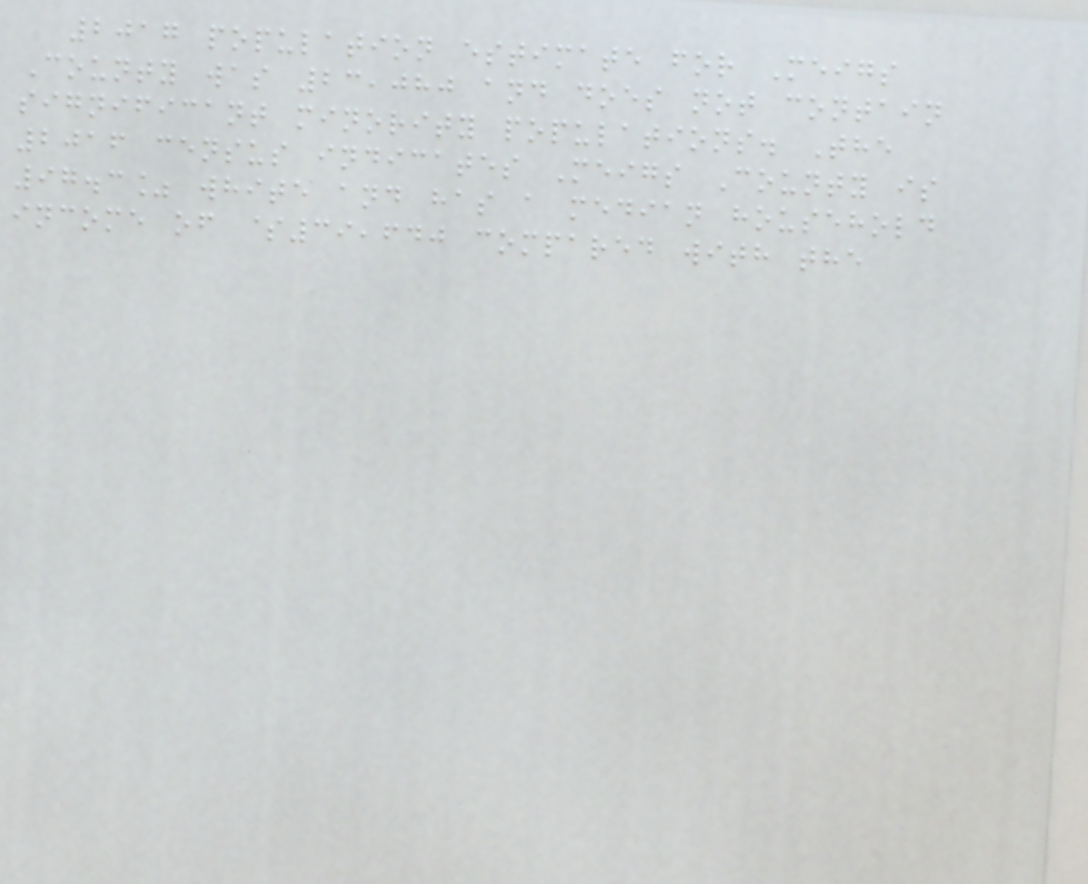2017 population estimate for Meigs
County was 23,080 and does not contain
significant minority populations. The
2016 census indicates Meigs County is
97.3% white and has a median household
income of $39,640 compared with the
